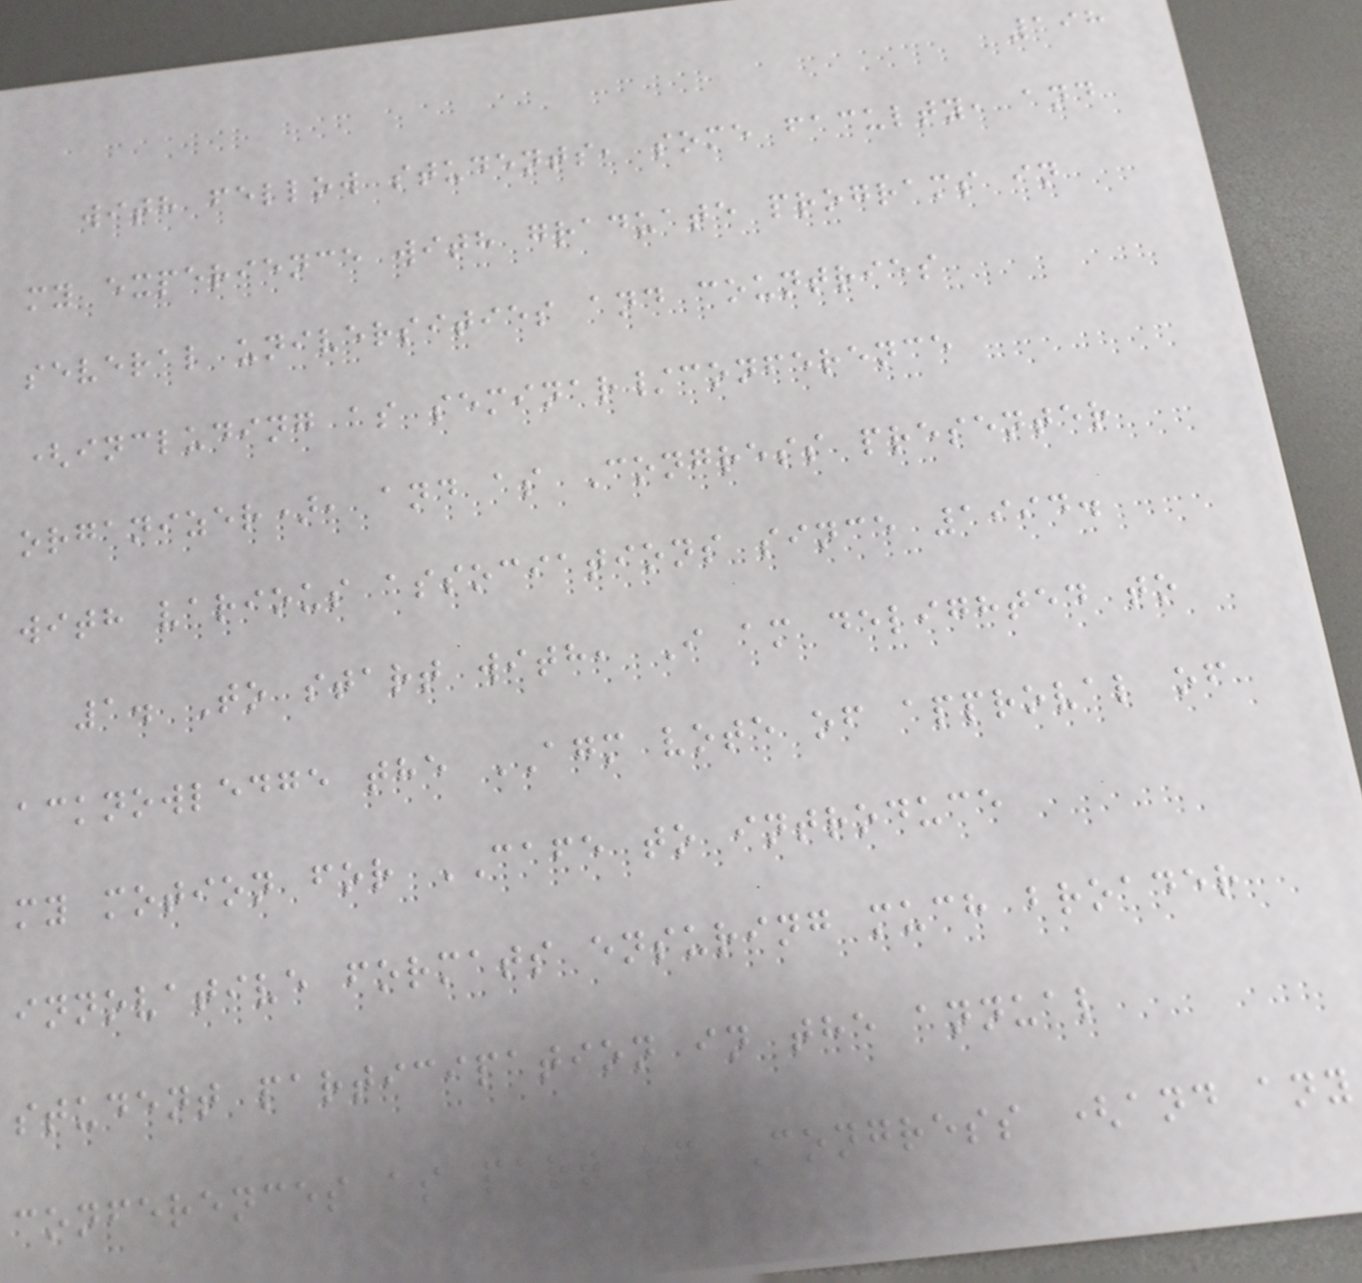198
with fellow students, some faculty, and
my experience with graduate programs in
several universities and countries
(including as seminar/conference
organizer), and as Congress presenter
with various associations since 1994.
1. To start with, I am delighted to
acknowledge the AGM vote of approval of
my motion for CAFE to introduce
innovative formats ensuring much broader
student participation in the annual
conferences as part of Congress (and any
